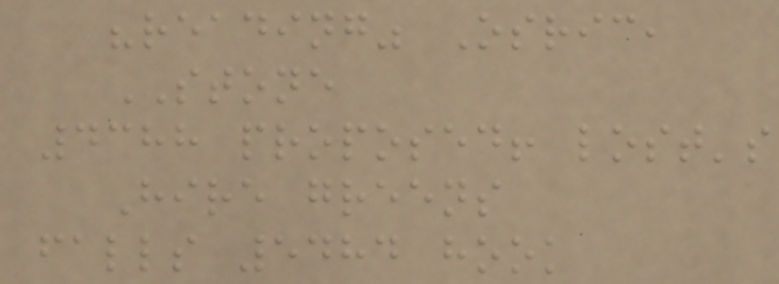"reading" Osric,
STONE
4388 proposed! lost's
Hire greens
falls 5484 hook
